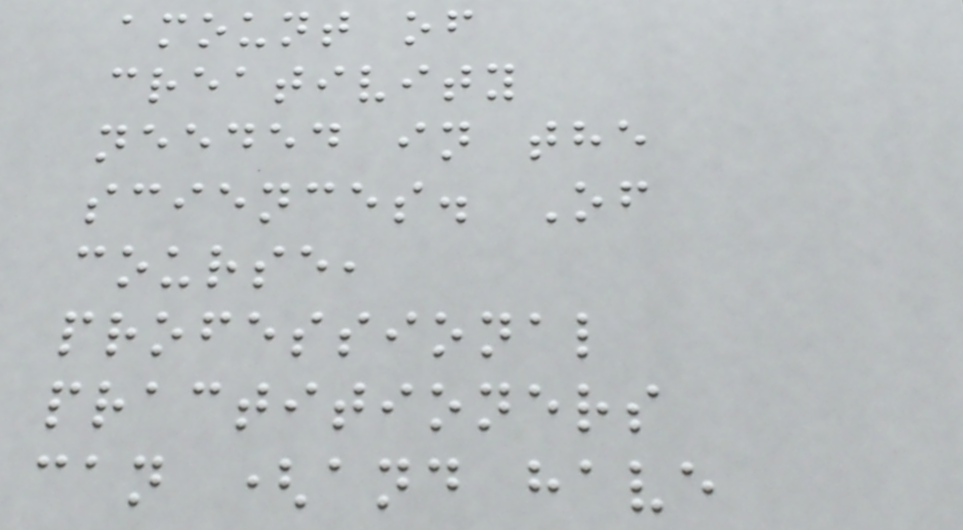amount of
creativity
needed in the
sciences. Of
course,
professional
practitioners
can (and have
